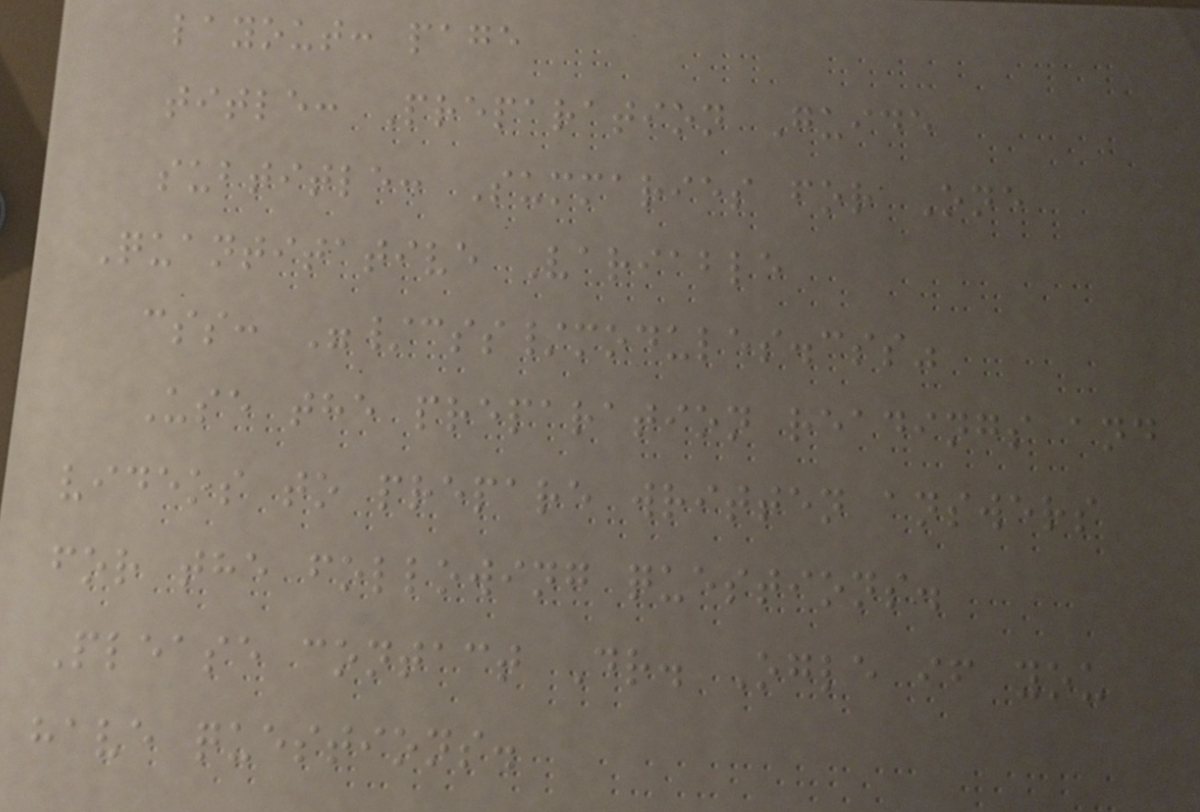layout: page
title: Preparation Guide
subtitle: Summaries for One
Quantitative Variable
css: "/css/modules.css"
Use the preparation readings and
videos to prepare written answers
for the following questions.
Please contact Dr. Ogle if you
have questions.
